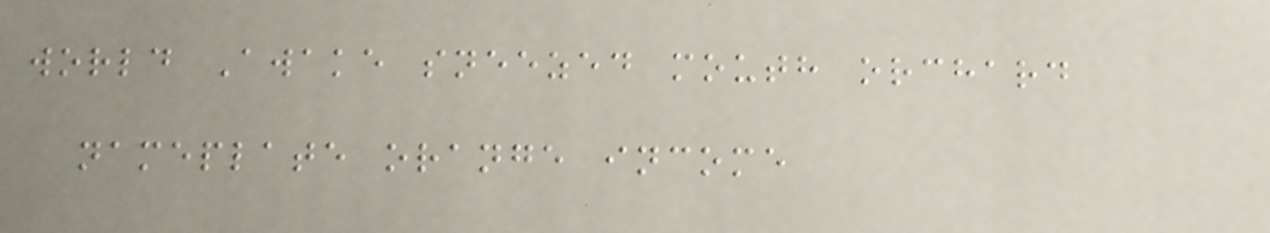world Awake sneezed mouth orchard
nameplate orange income
